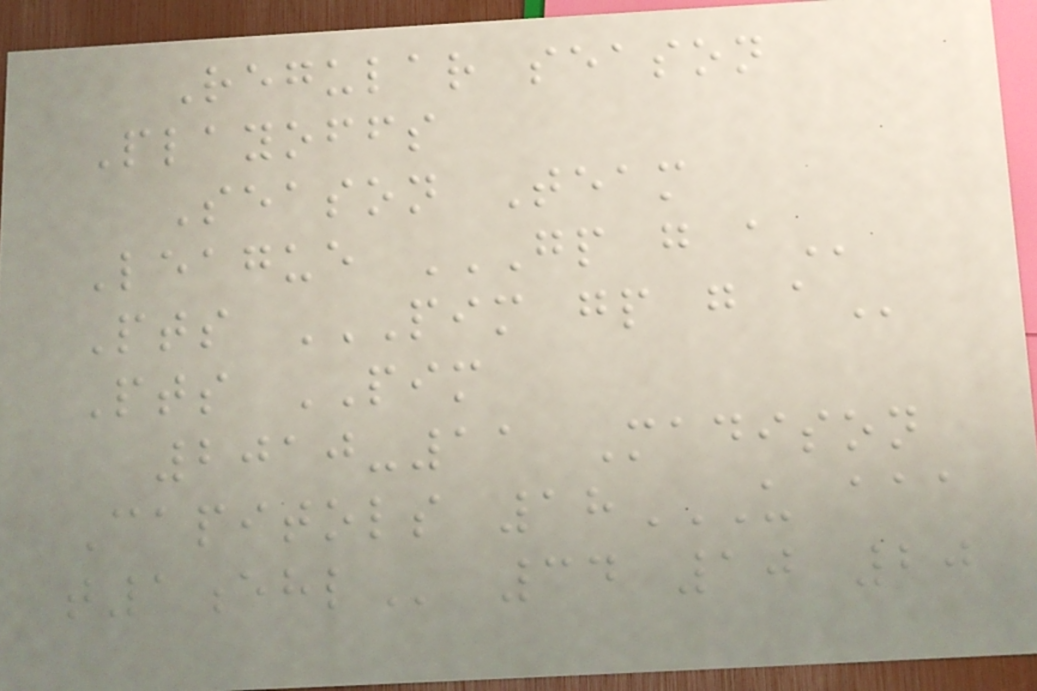Regular season
Playoffs
Season Team
League GP G A
Pts PIM GP G A
Pts PIM
2010-11 Madison
Capitols 18U AAA
T1EHL 34 10 20
